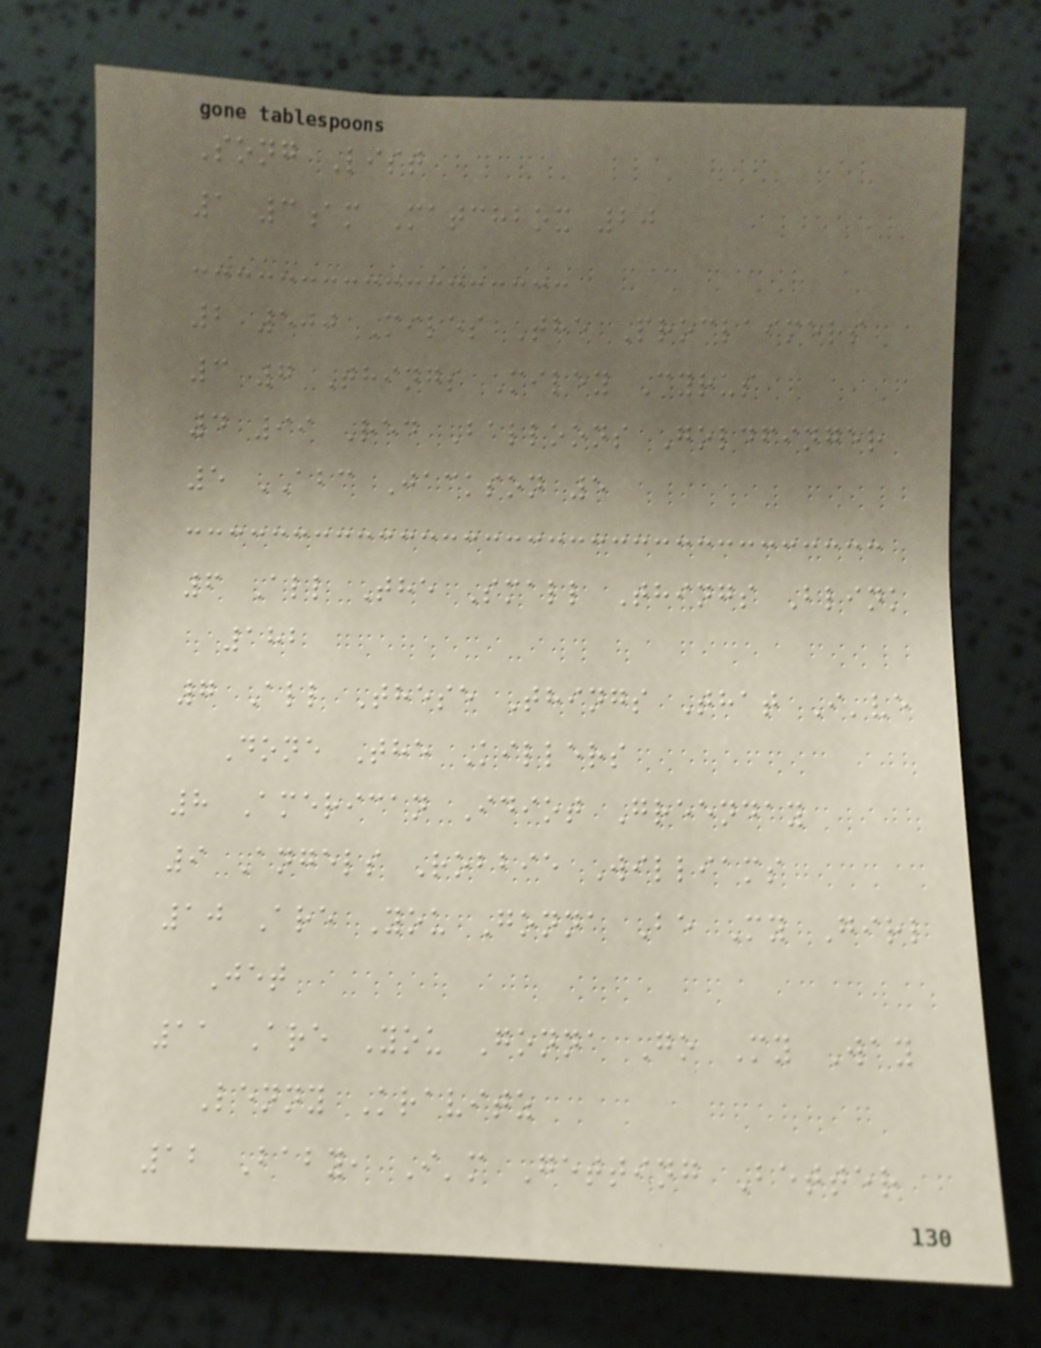Song List
1 3am Matchbox 20
2 500 Miles The Proclaimers
3 7 Things Miley Cyrus
4 99 Red Balloons Goldfinger
5 ABC Jackson 5
6 All The Small Things Blink
182
7 All These Things That I've
Done The Killers
8 American Idiot Greenday
9 Angels Robbie Williams
10 Are You Gonna Be My Girl
Jet
11 Are You Gonna Go My Way
Lenny Kravitz
12 Baby, I'm Getting Better
